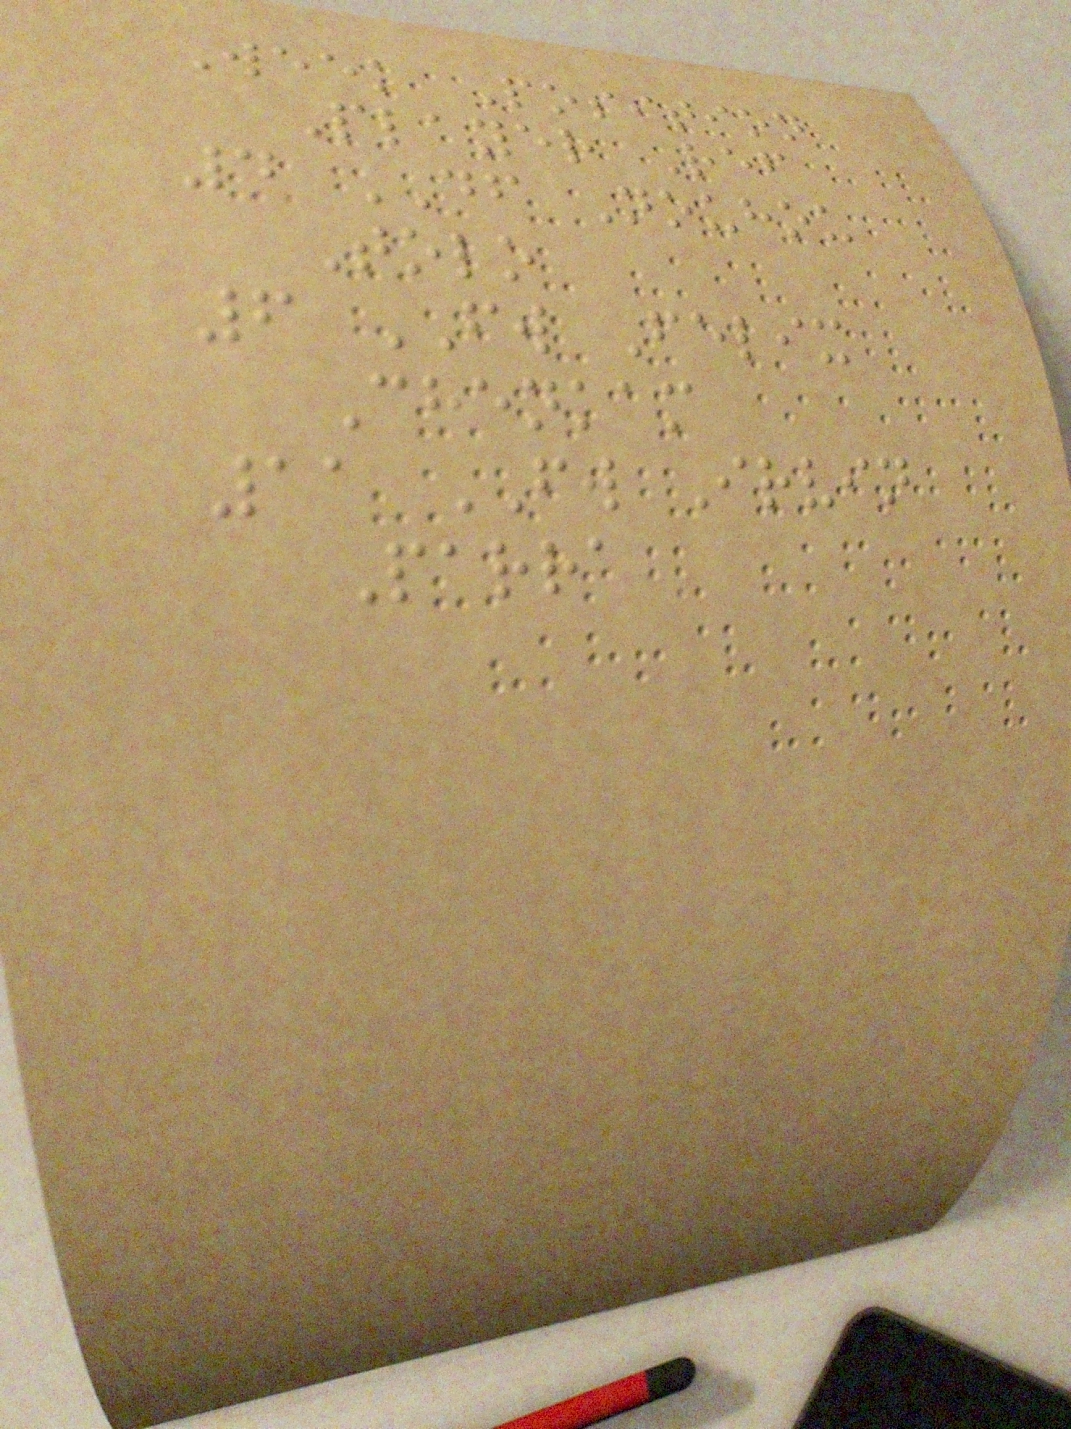Week Position
Player Ref
4 DF Nouhou
Tolo
6 FW Felix
Chenkam
11 FW Irvin
Parra
